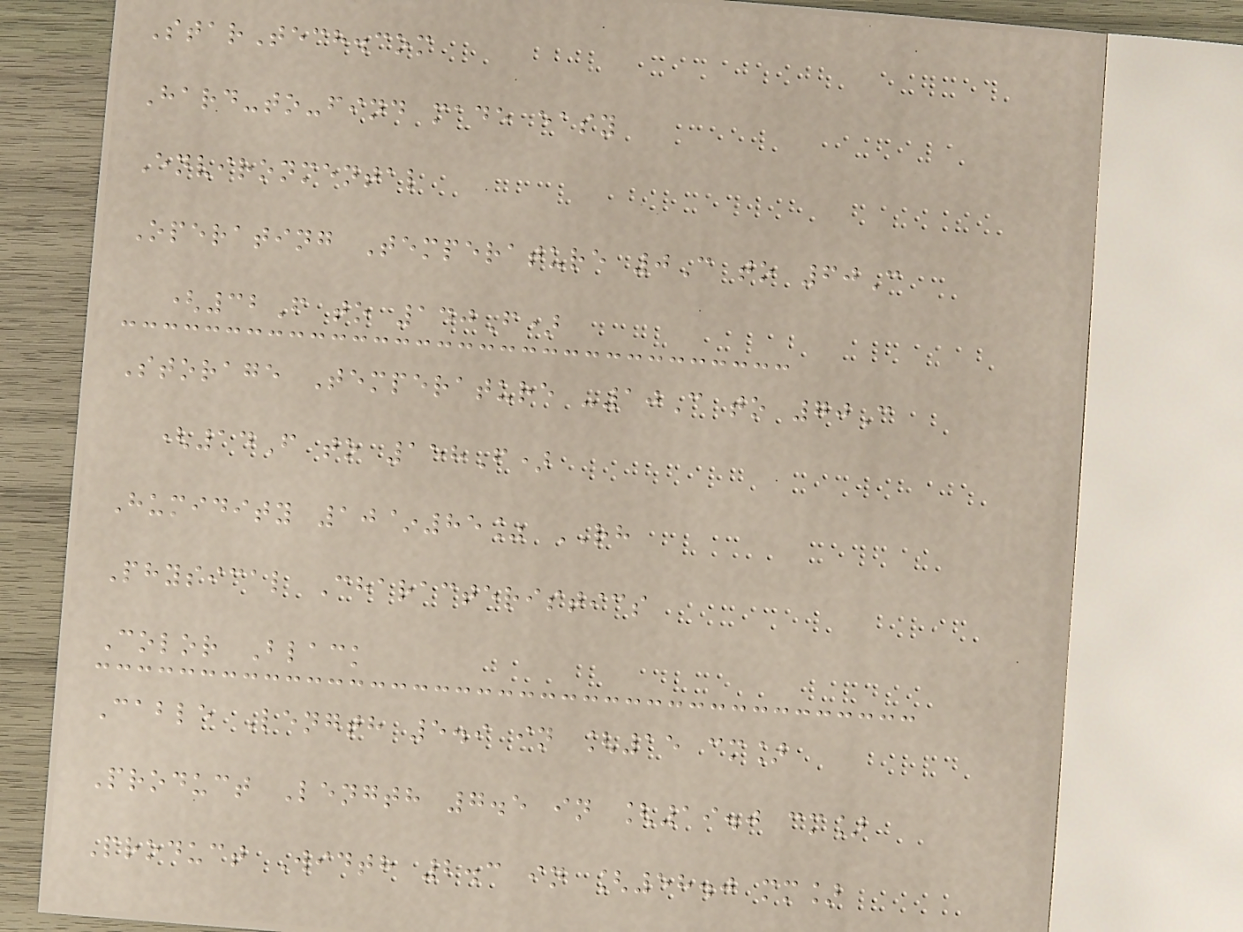StarTech.com
Hard-to-find made easy
Environmental
Operating Temperature 0C to 60C
(32F to 140F)
Storage Temperature -10C to 70C
(14F to 158F)
Humidity 10~85% RH
Physical Characteristics
Color Black
Cable Length 5.9 in [15 cm]
Product Length 7.5 in [19.0 cm]
Product Width 2.3 in [58.0 mm]
